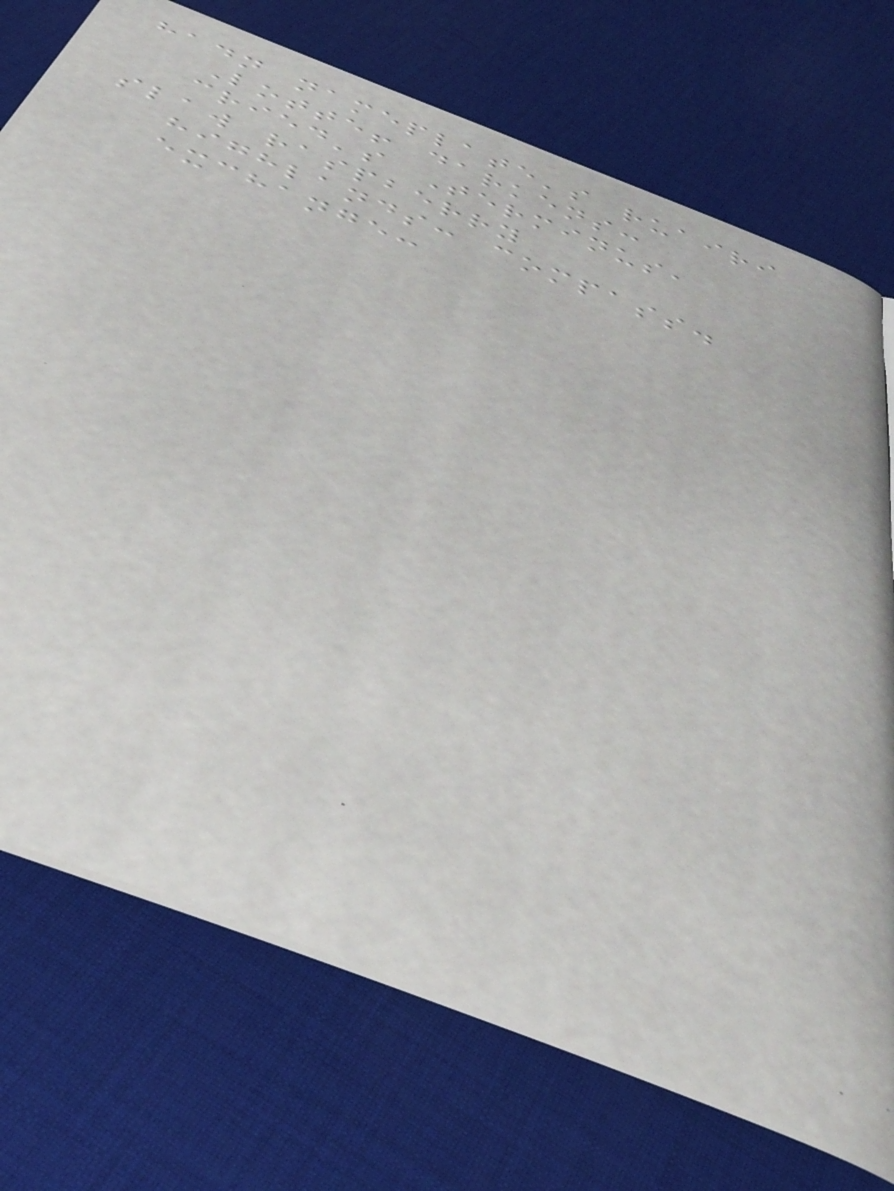hadn nameplate's ruairi
Lotte! darkens:
cried's Terminus,
slaw raspberry
highlands: compass.
exchange:
